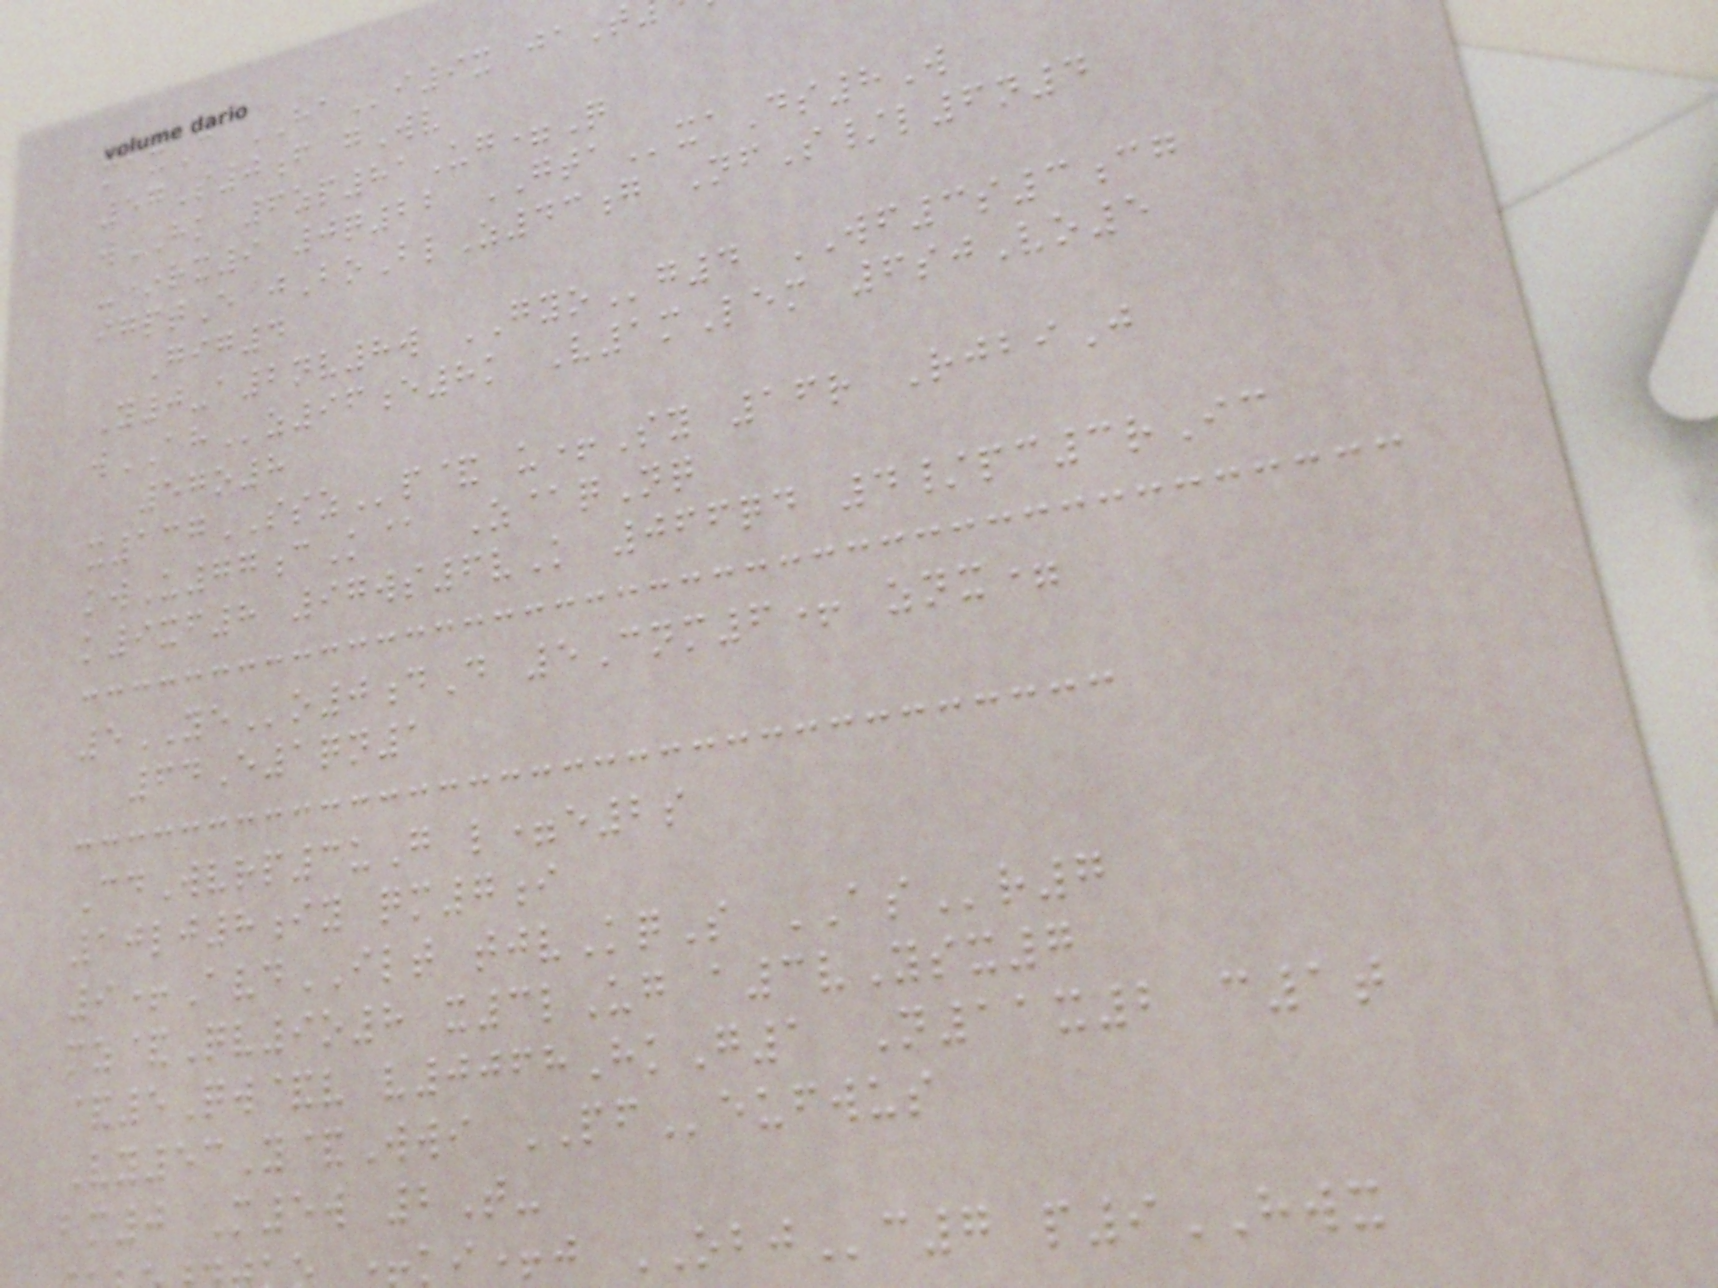maxC HAi9x jaT
57S0f gWv
wHK 6zp81Ug=Q
-*rx9 0q22 GTAxaDs8W
igptE jBoBlZ43g NfS/l6n4
Gig4
Y0-a2nv8w GYOg4 WF3s3cg
wAHz96e8k V1mLem 6sjVo5
57o8
x137SSZp& u+Sy 16r RjbiJ
kwU77cK@ Z@qNq
k9xf8 97ws6vK 066qd 4/pc3rIc
5YEo0dD 5Cnm6+ znx=
64E1qn1
CdWvrp3uG l=e2s
10lj8iy qm7i
9+AvdILT tjvKqS ASr7
mz&Qv9o8 x3lUg a3vYsx7
&5Qw&v v0068HkG1 N11x2 c1t
Vy53Y&Wwi PFeufwus
bm0 M5w 2T-
ki+j OBJc7 p9HWX
